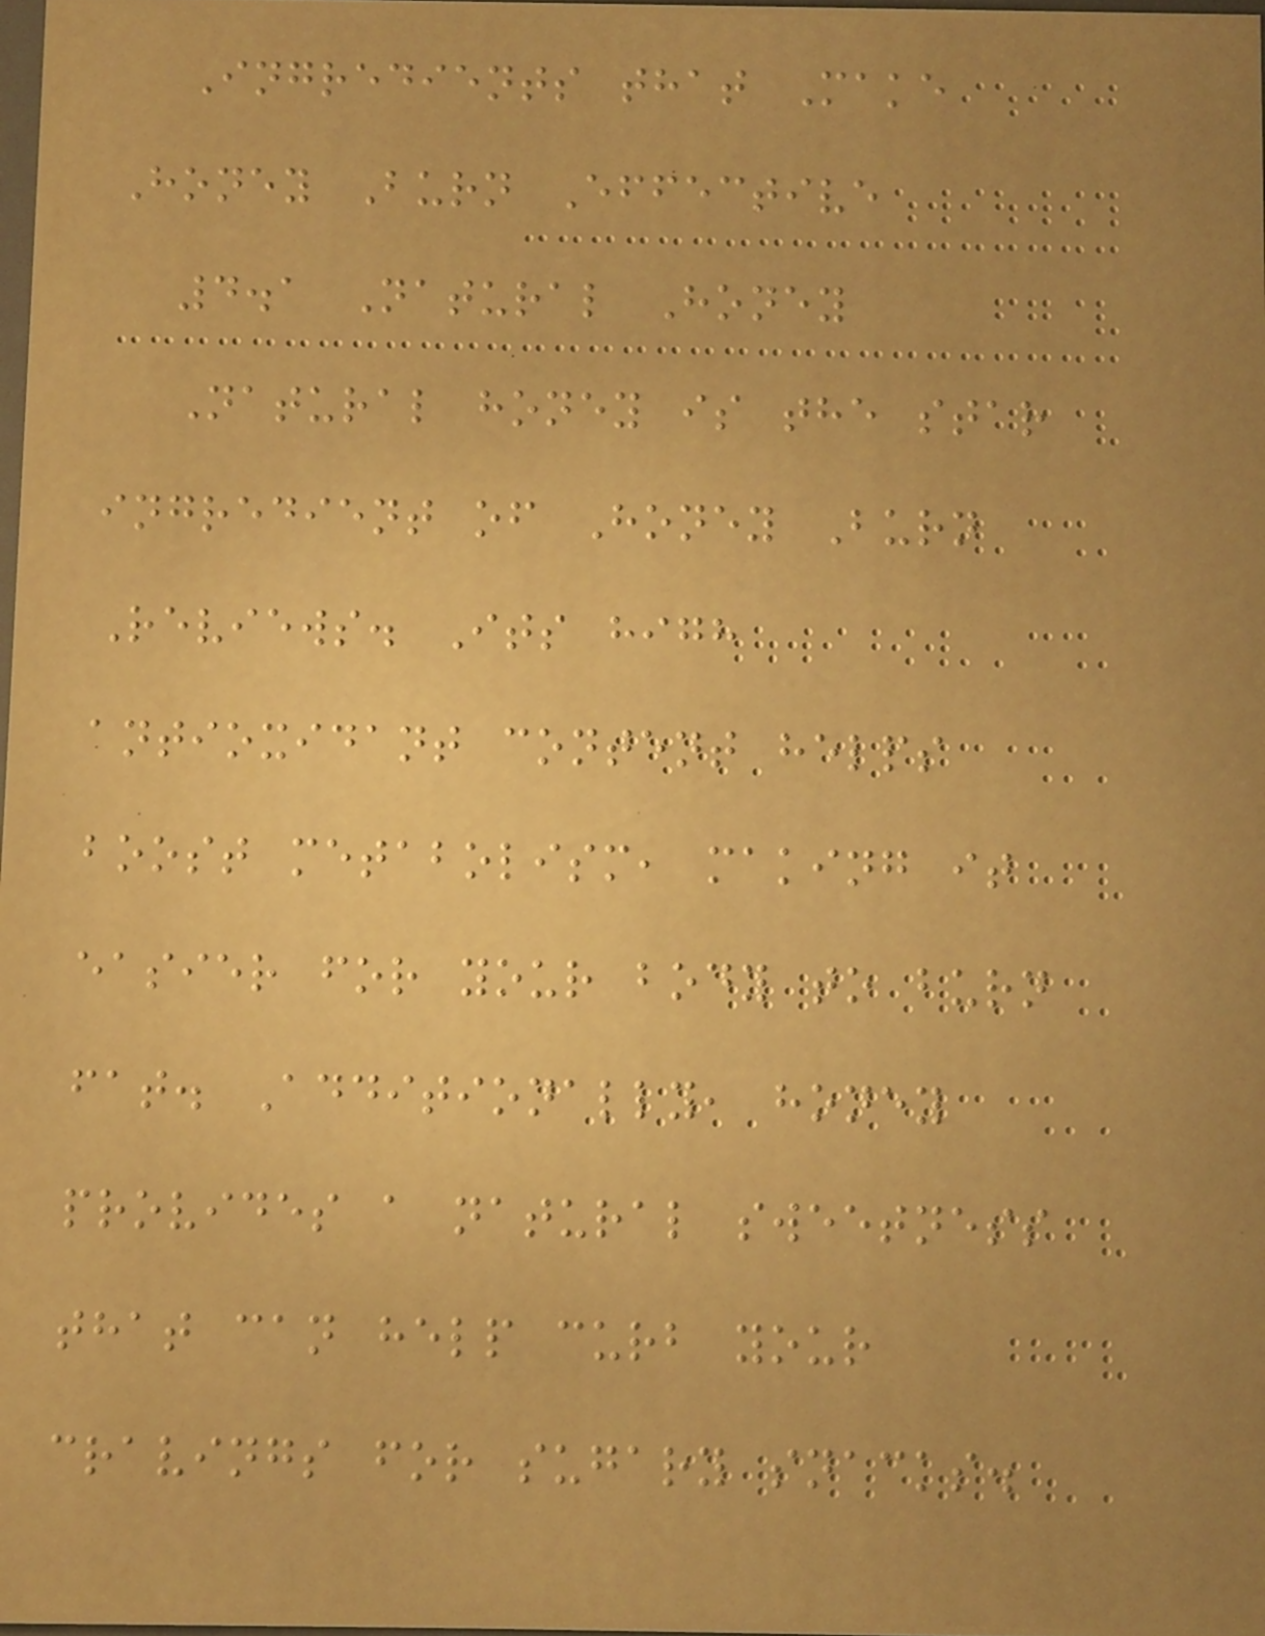Ingredients that Make
Honey Burn Effective
4.1 Natural Honey
Natural honey is the star
ingredient of Honey Burn
Reviews. Its high
antioxidant content helps
boost metabolism, making it
easier for your body to burn
fat. Additionally, honey
provides a natural sweetness
that can help curb your
cravings for sugary snacks.
